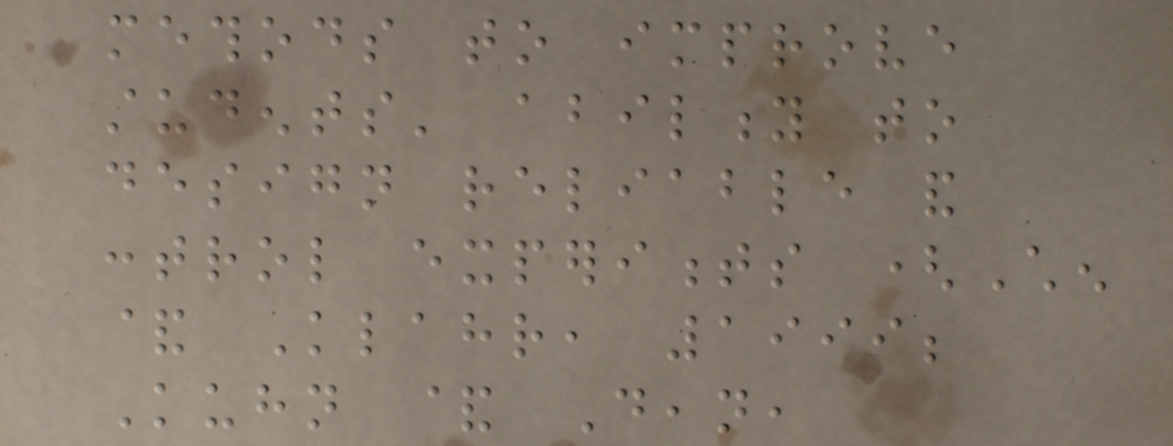methods to improve
students' ability to
design reliable and
control experiments (Chen
& Klahr, 1999;
Kuhn & Dean,
